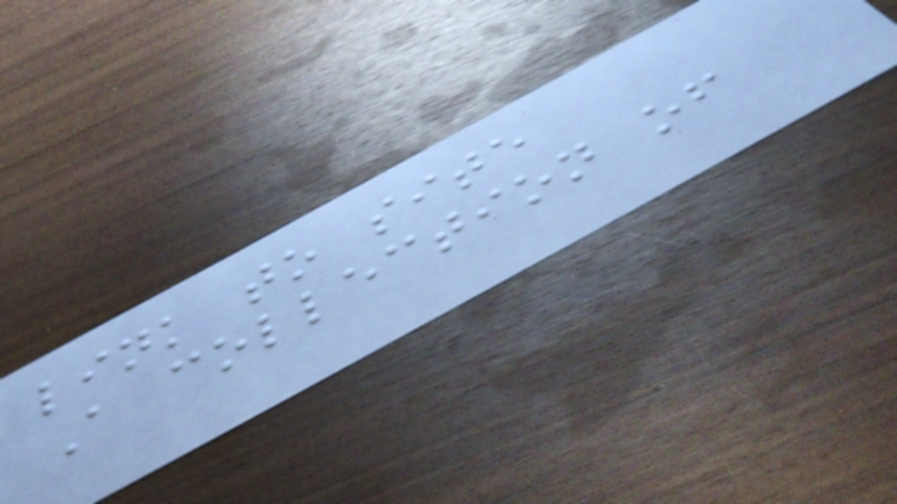link to site
A collection of
